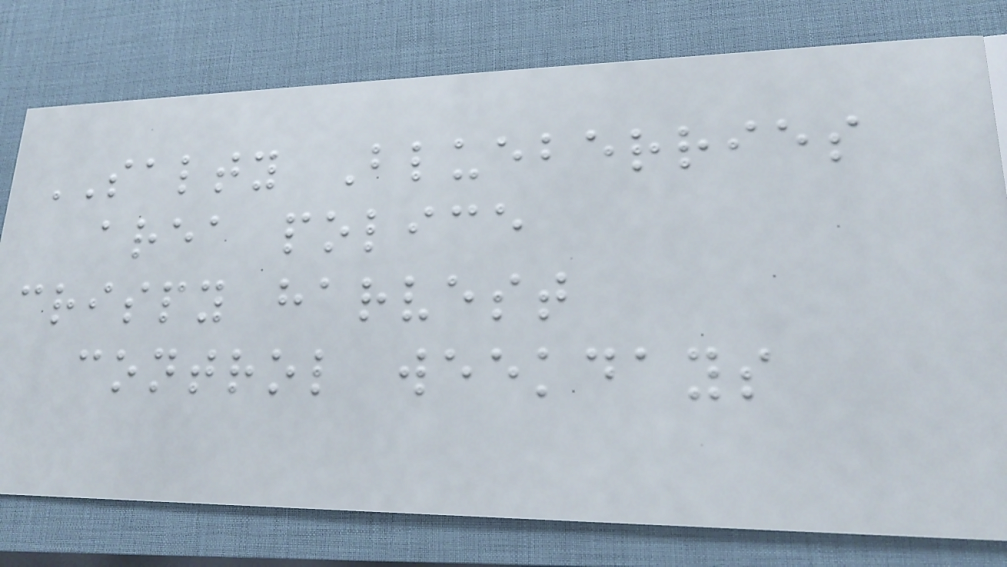SALTY Blueberries
area police
crispy harvest
control weekdays
